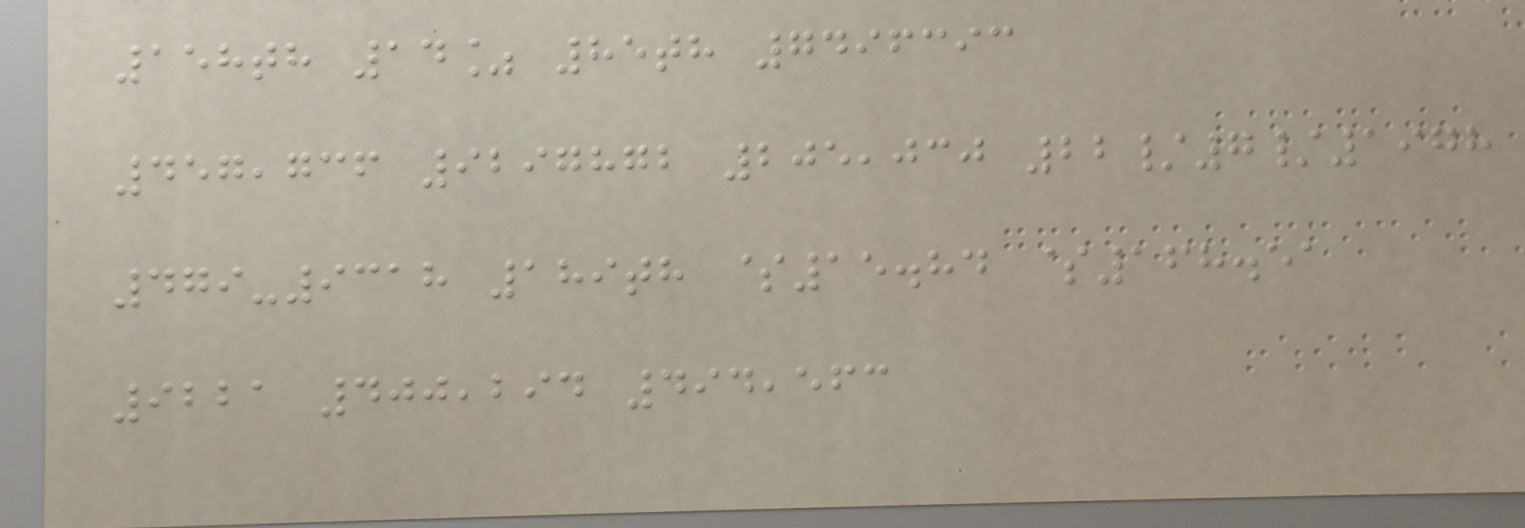158th 14% 85th 7496393
457,736 9297872 205,030 22/7/1978
479-9318 189th $15.84 $168.51
9221 400,294 494,563
